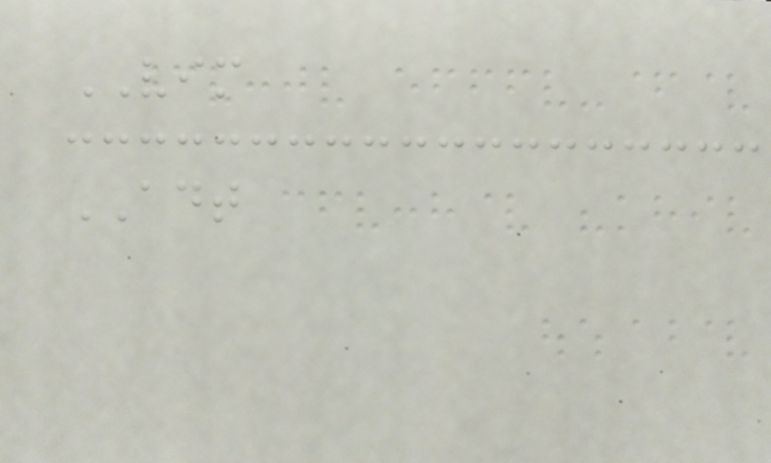VIM
ADT
